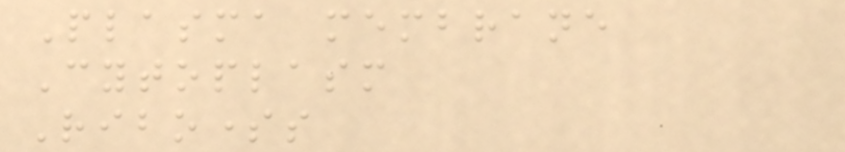Plasma membrane
Cytoplasm
Ribosomes
